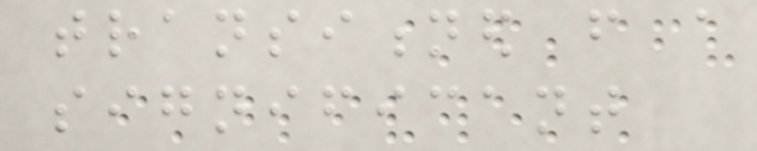transitioned from a
significant
